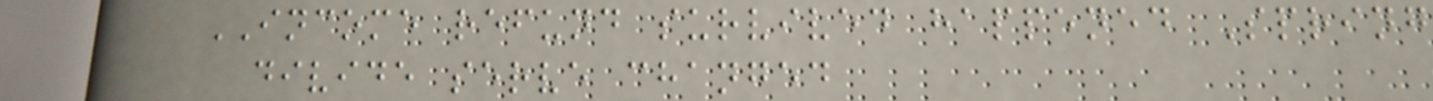INCOME refund survived happened Spring
divide serve changed
